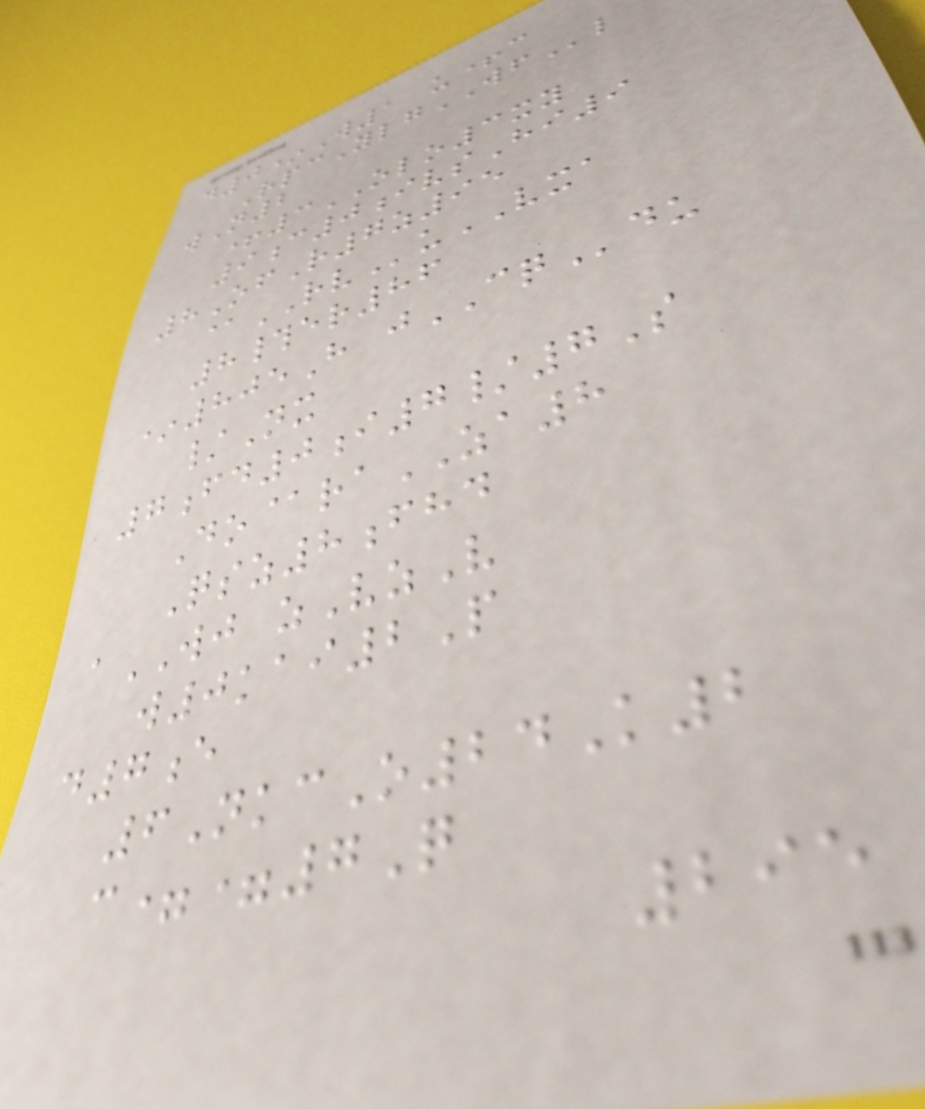d0*W1 u+c
RpcYlgWFl
wN2
+3OLO3xy
9c0ivsHi9
8OfR7z95
@RVuVXA
8#er86
*805H jCQdu
/Nx
7fd0i7/7S
Do@raZA8
Qsz8fhd
aWJ zVzV
w0kai2P
d7e
6NkcO24K2
c==7Q
295
